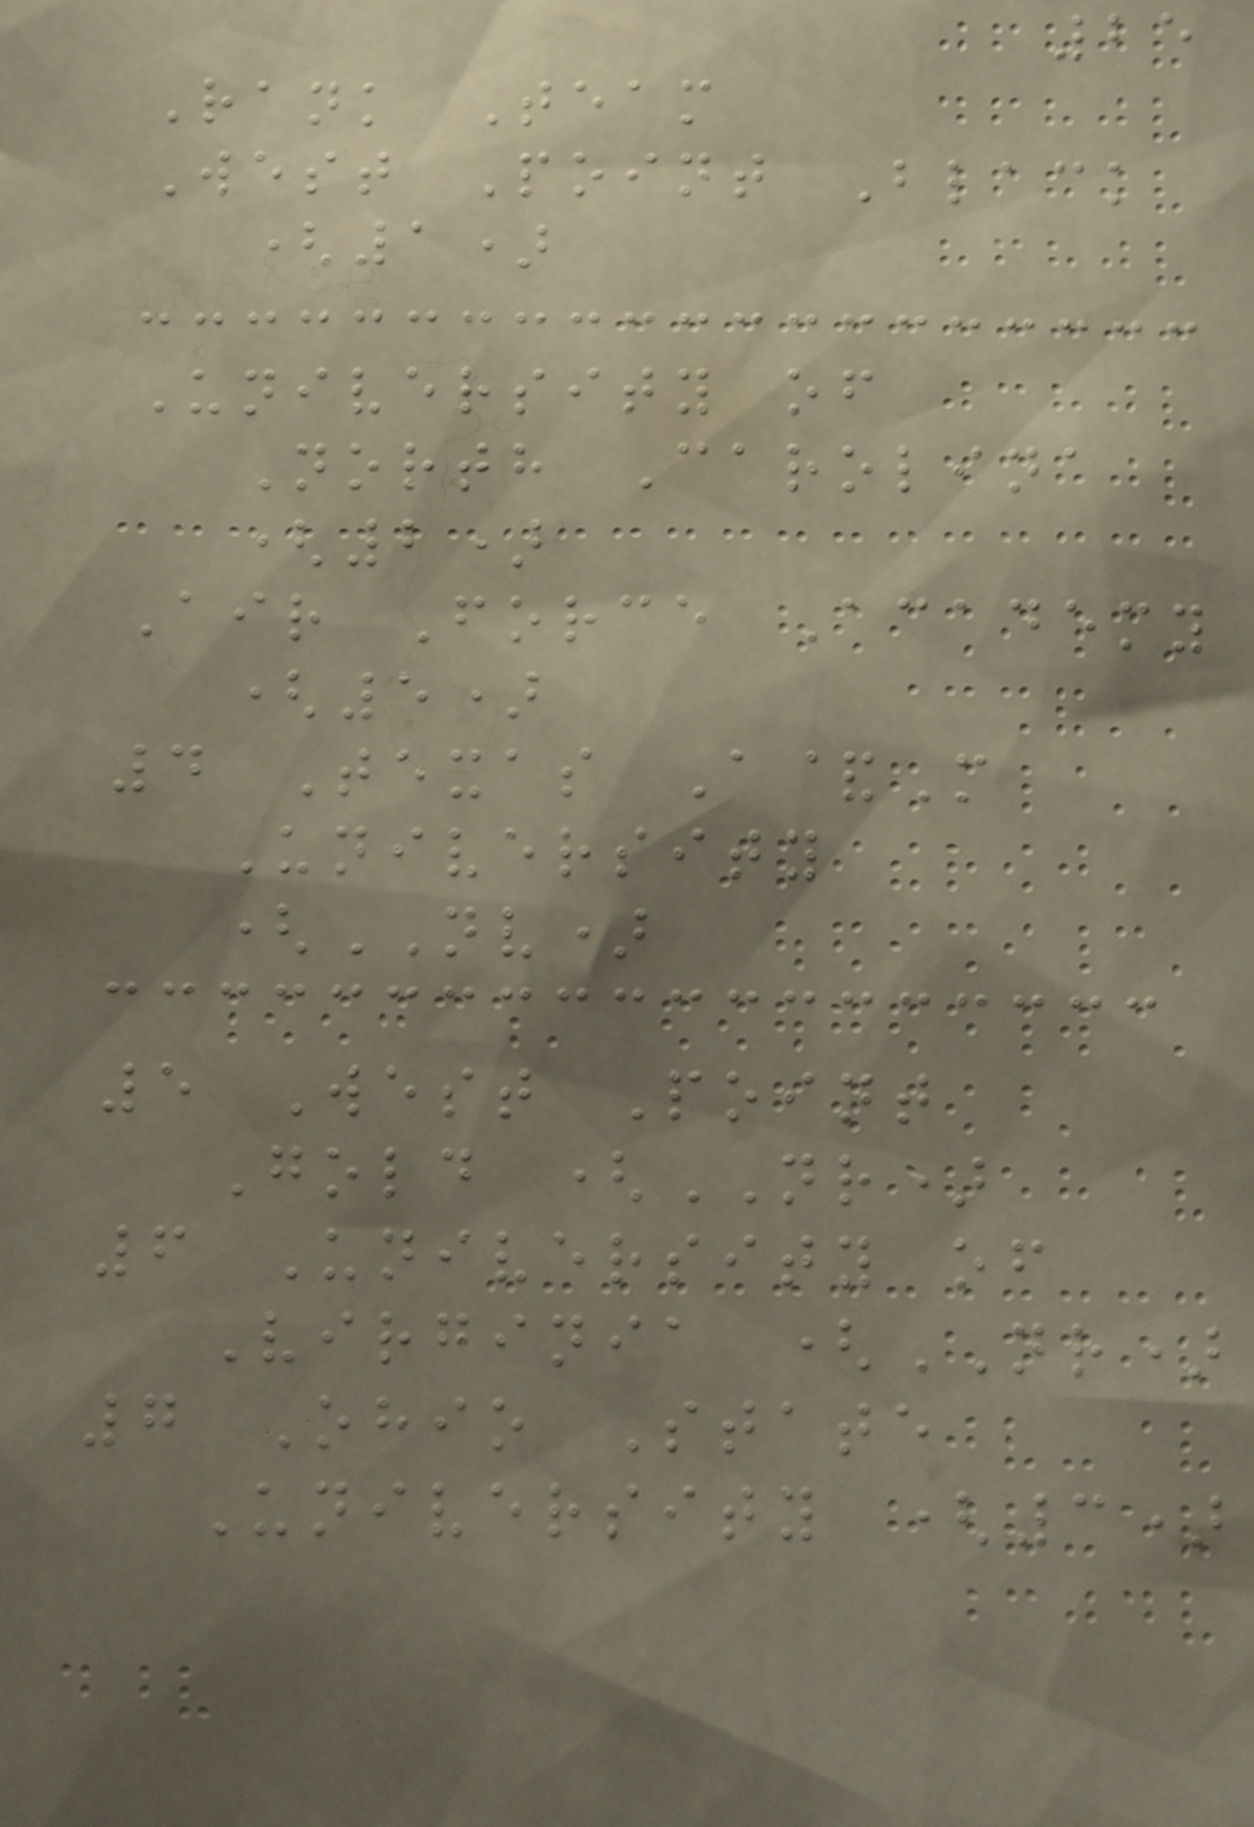25
Rank Team
West Point Black
(1)
University of
North Carolina
(2)
Air Force Academy
(5)
4 Texas A&M
University
(NV)
5 West Point
Gold (NR)
6 University of
Virginia (NR)
7 Ohio State
University (3)
